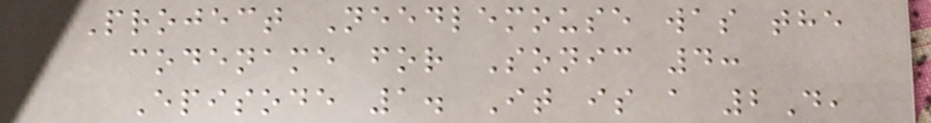Project Needlemouse was the
codename for Sonic 4:
Episode 1. It is a 2D,
